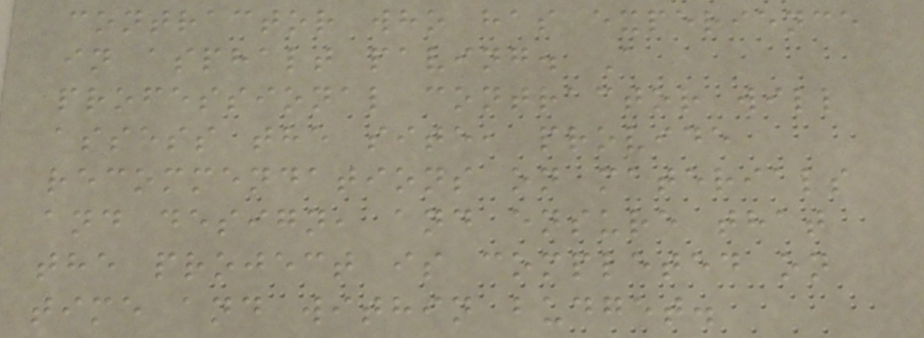contractor who has experience
in asphalt paving. A
professional contractor will
assess the site, provide
recommendations on materials
and design, and ensure that
the project is completed on
time and within budget.
